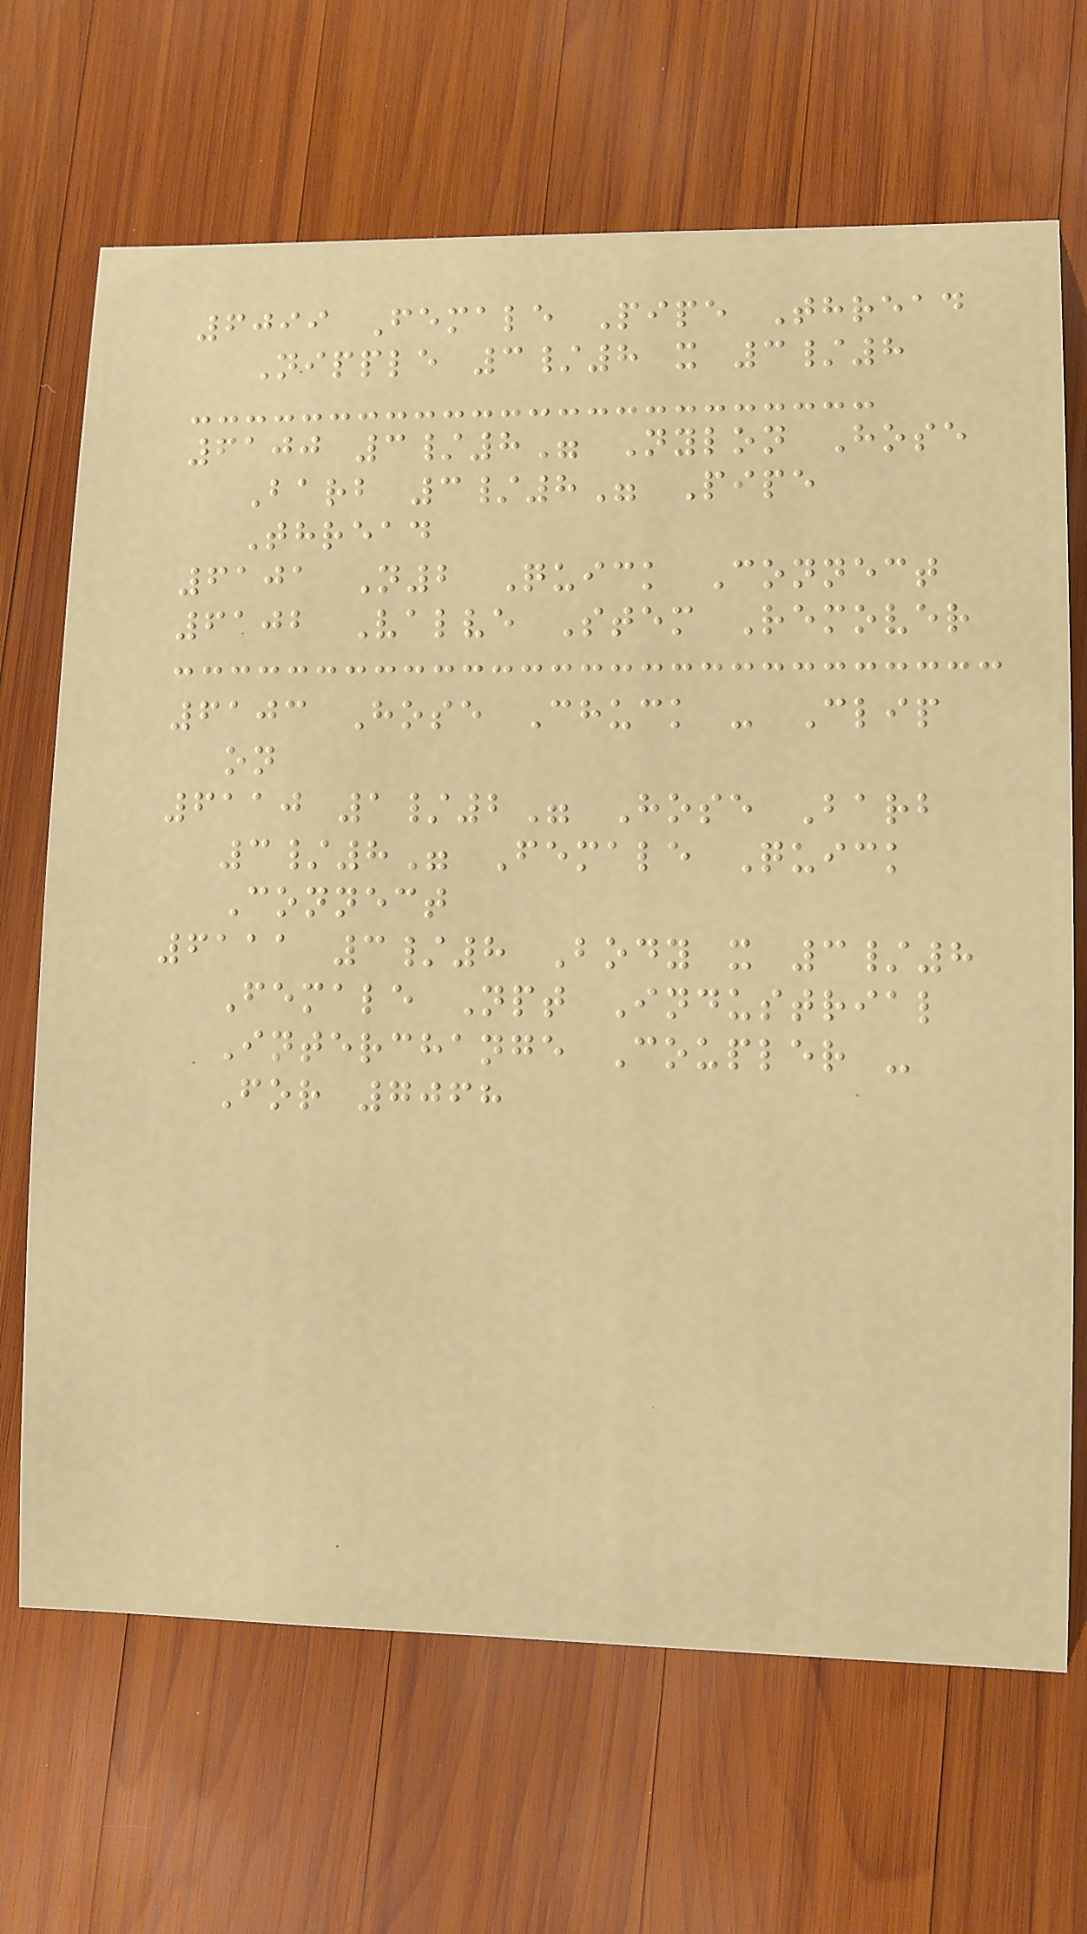6099 Female Pipe Thread
Nipple 3/8 x 3/8
6100 3/8" Nylon Hose
Barb 3/8" Pipe
Thread
6101 N2 Quick Connect
6102 Valve Stem Remover
6103 Hose Chuck - Clip
on
6110 1/2" Hose Barb
3/8" Female Quick
Connect
6111 3/8 Body x 3/8
Female Npt Industrial
Interchange Coupler -
For 7068
